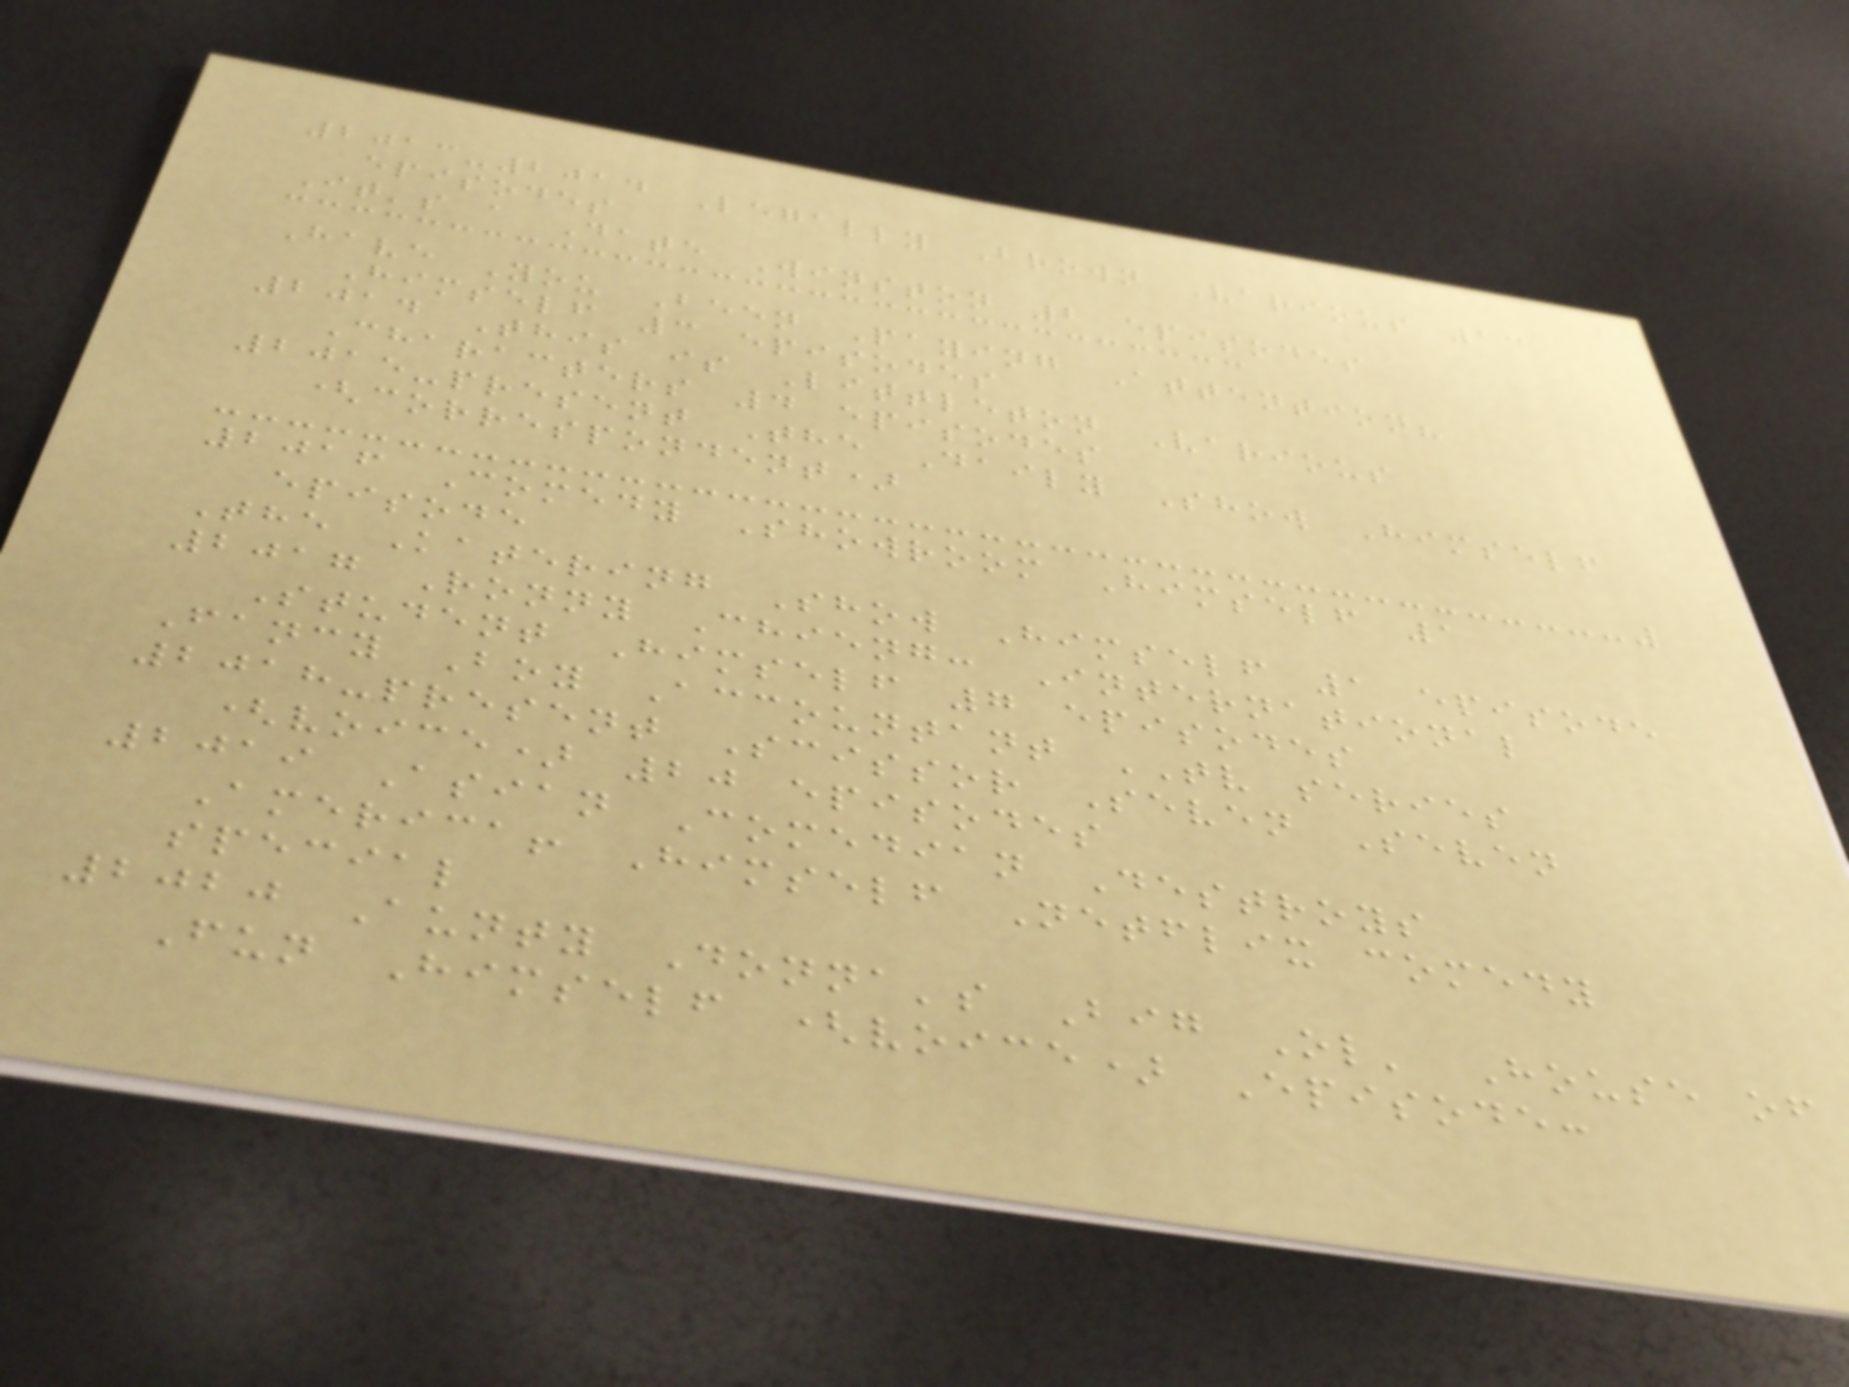2013-2014 Legally Brown Various 13
episodes
It's a Date Winston 2 episodes
Have You Been Paying Attention?
Himself 3 episodes
2014 This is Littleton Various
Characters 4 episodes
2015-present The Daily Show Himself
(correspondent)
2016 Comedy Showroom Himself 1
episode
The Katering Show Himself 1 episode
2017 Ronny Chieng: International
Student Himself 7 episodes
Fancy Boy Accountant TV series
2018-present Scissor Seven Seven
(voice) 20 episodes
2019 Asian Comedian Destroys
America! Himself Netflix comedy
special
2020 Aunty Donna's Big Ol' House of
Fun Himself (voice) Episode:
